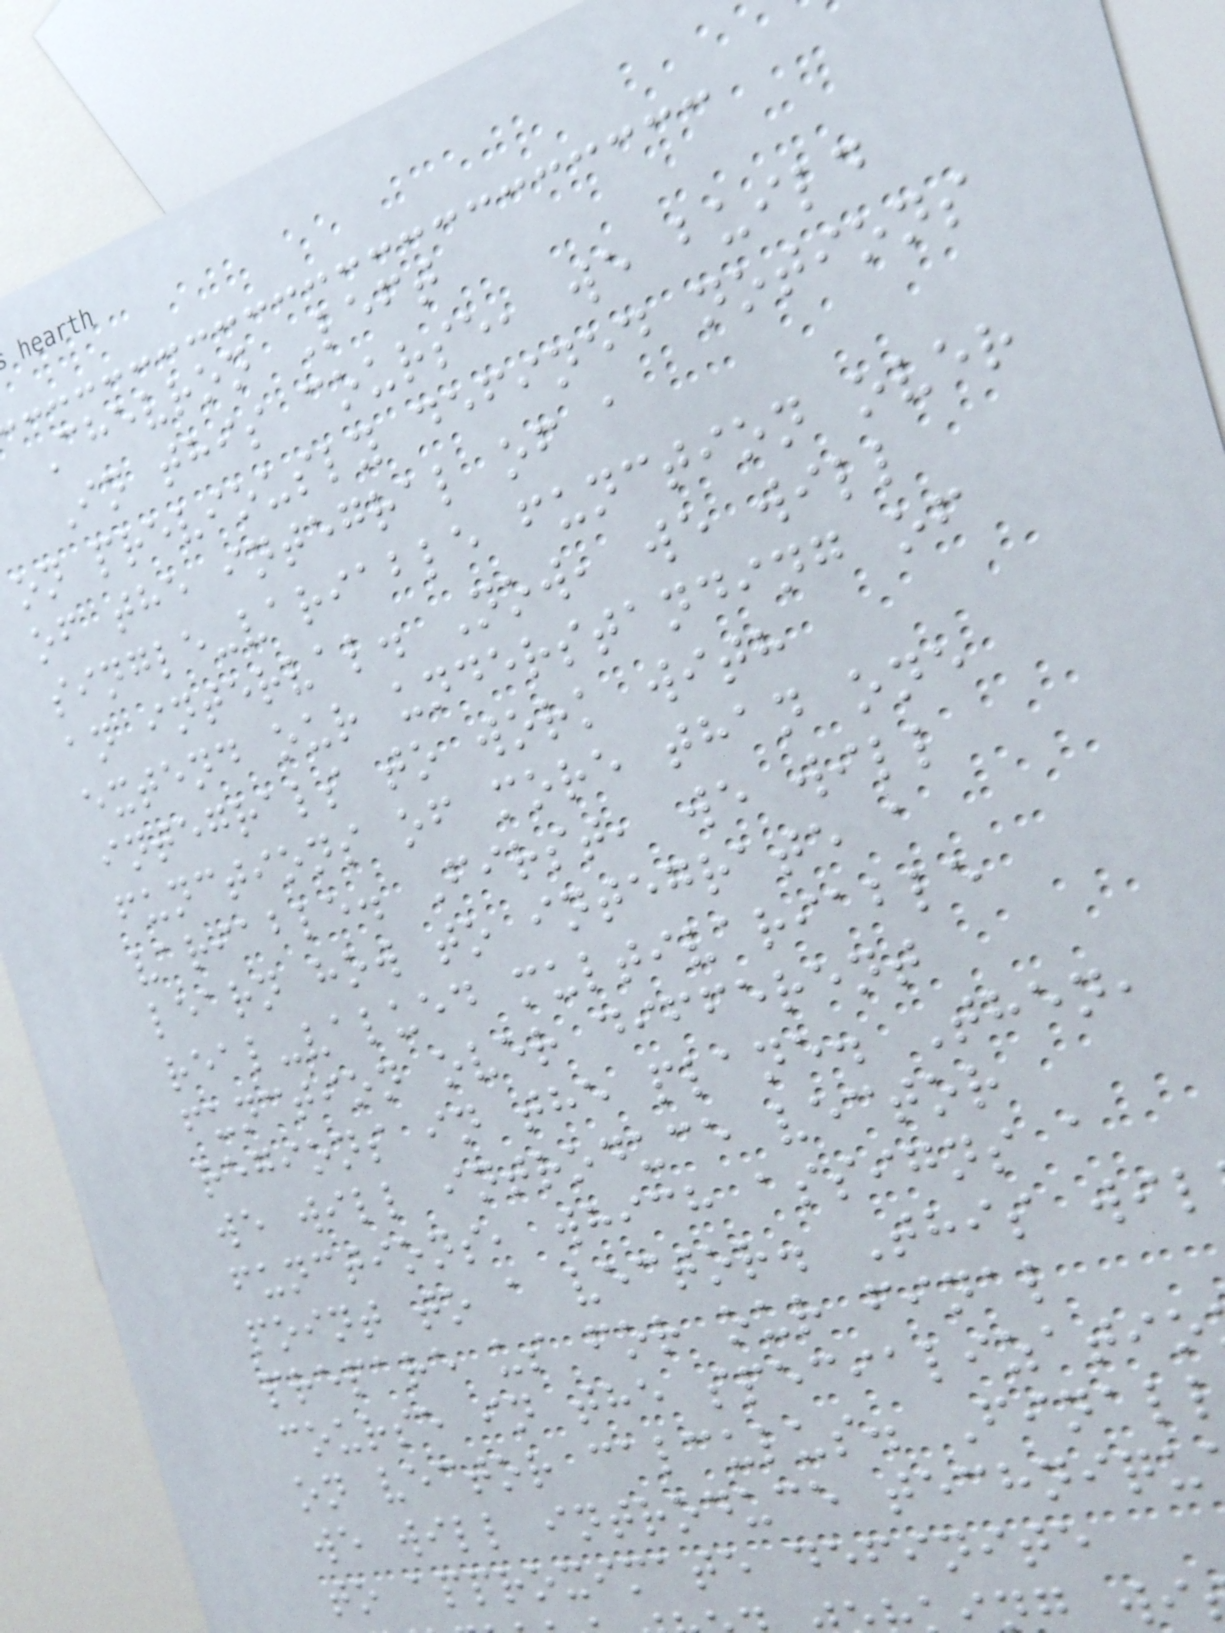Chevron Left
In this course, we build
on previously defined notions
of the integral of a
single-variable function over
an interval. Now, we will
extend our understanding of
integrals to work with
functions of more than one
variable. First, we will
learn how to integrate a
real-valued multivariable
function over different
regions in the plane. Then,
we will introduce vector
functions, which assigns a
point to a vector. This wil
prepare us for our final
course in the specializatio
on vector calculus. Final
we will introduce techniqu
to approximate definite
